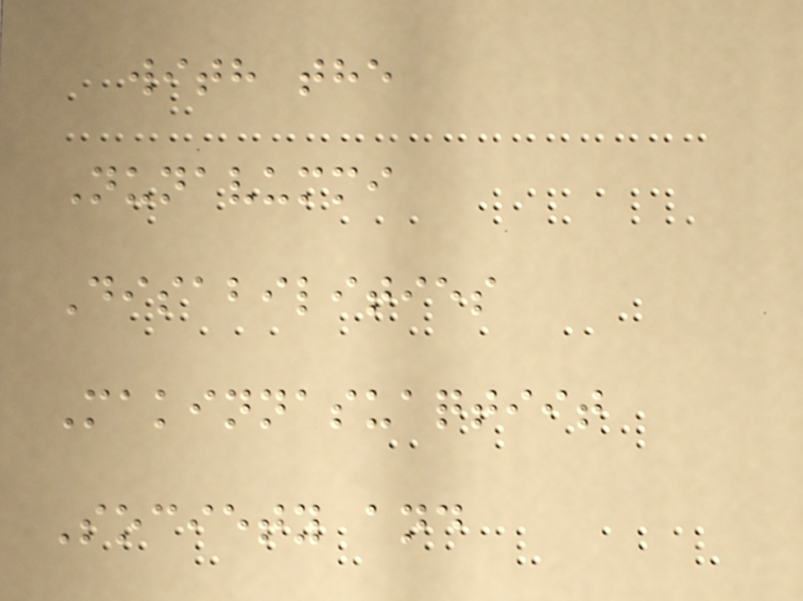with the
Nunavummi
Disabilities
Makinnasuaqtiit
Society and
